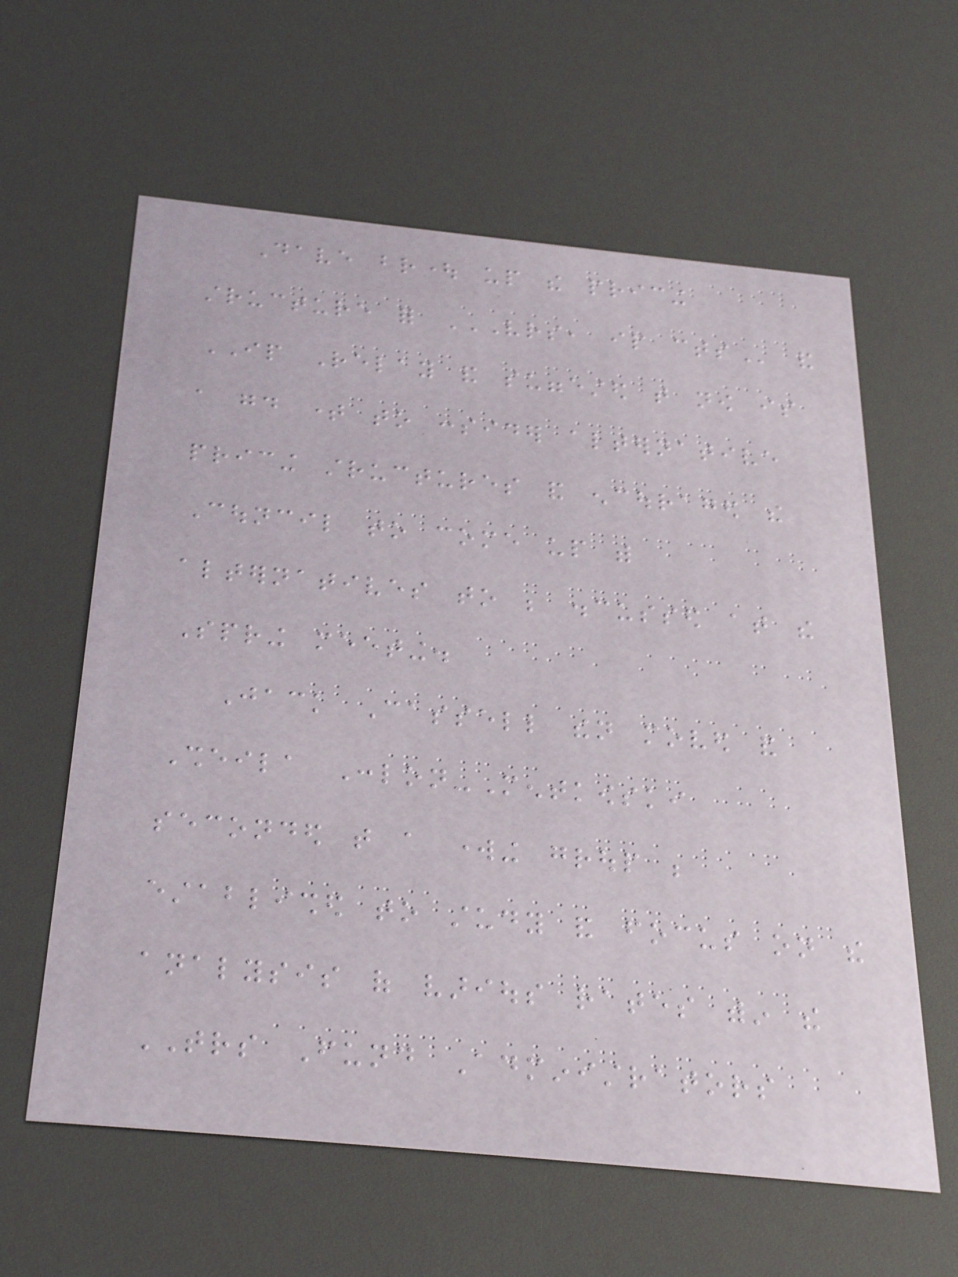Dave brought up the pricing
structure for VRS, IP CTS and
IP Relay and suggested that now is
a good time to consider alternative
pricing structures and encouraged the
Council to come up with
alternatives to be discussed at the
Spring meeting.
Jack Cassell then moved and
Sheila Conlon-Mentkowski
seconded that a working group be
established to study and focus on the
analysis of various rates within the
TRS Fund Administrators
